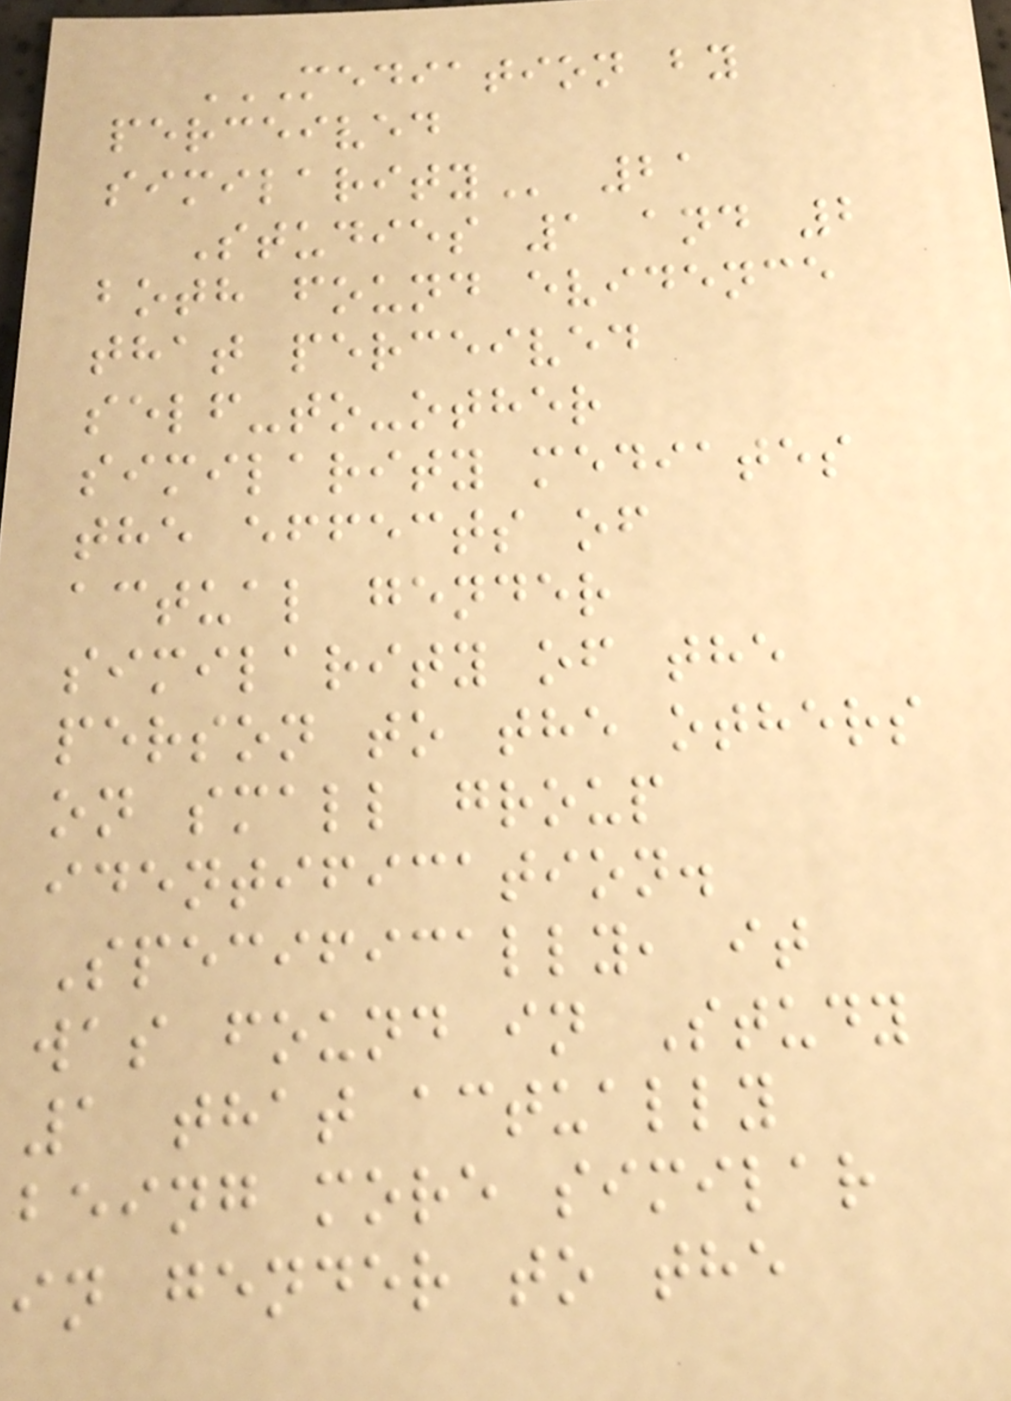MEDIATION BY
PERCEIVED
SIMILARITY 21
Studies 1 and 2
both found evidence
that perceived
self-to-other
similarity mediates
the effects of
actual gender
similarity of the
person to the others
on small group
identification.
Specifically, it
was found in Study
1 that actually
being more similar
in gender to the
